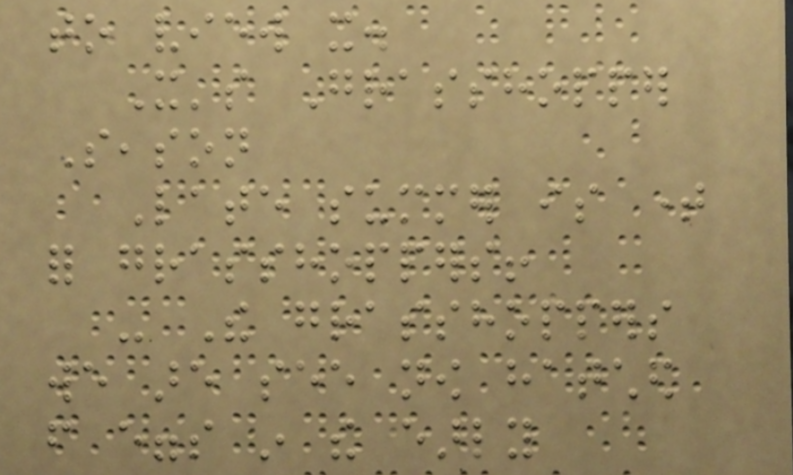to view it.
It's Grasshopper
Season
Late summer is time
for grasshoppers!
- The grasshoppers
we are see now hatched
from eggs in the early
